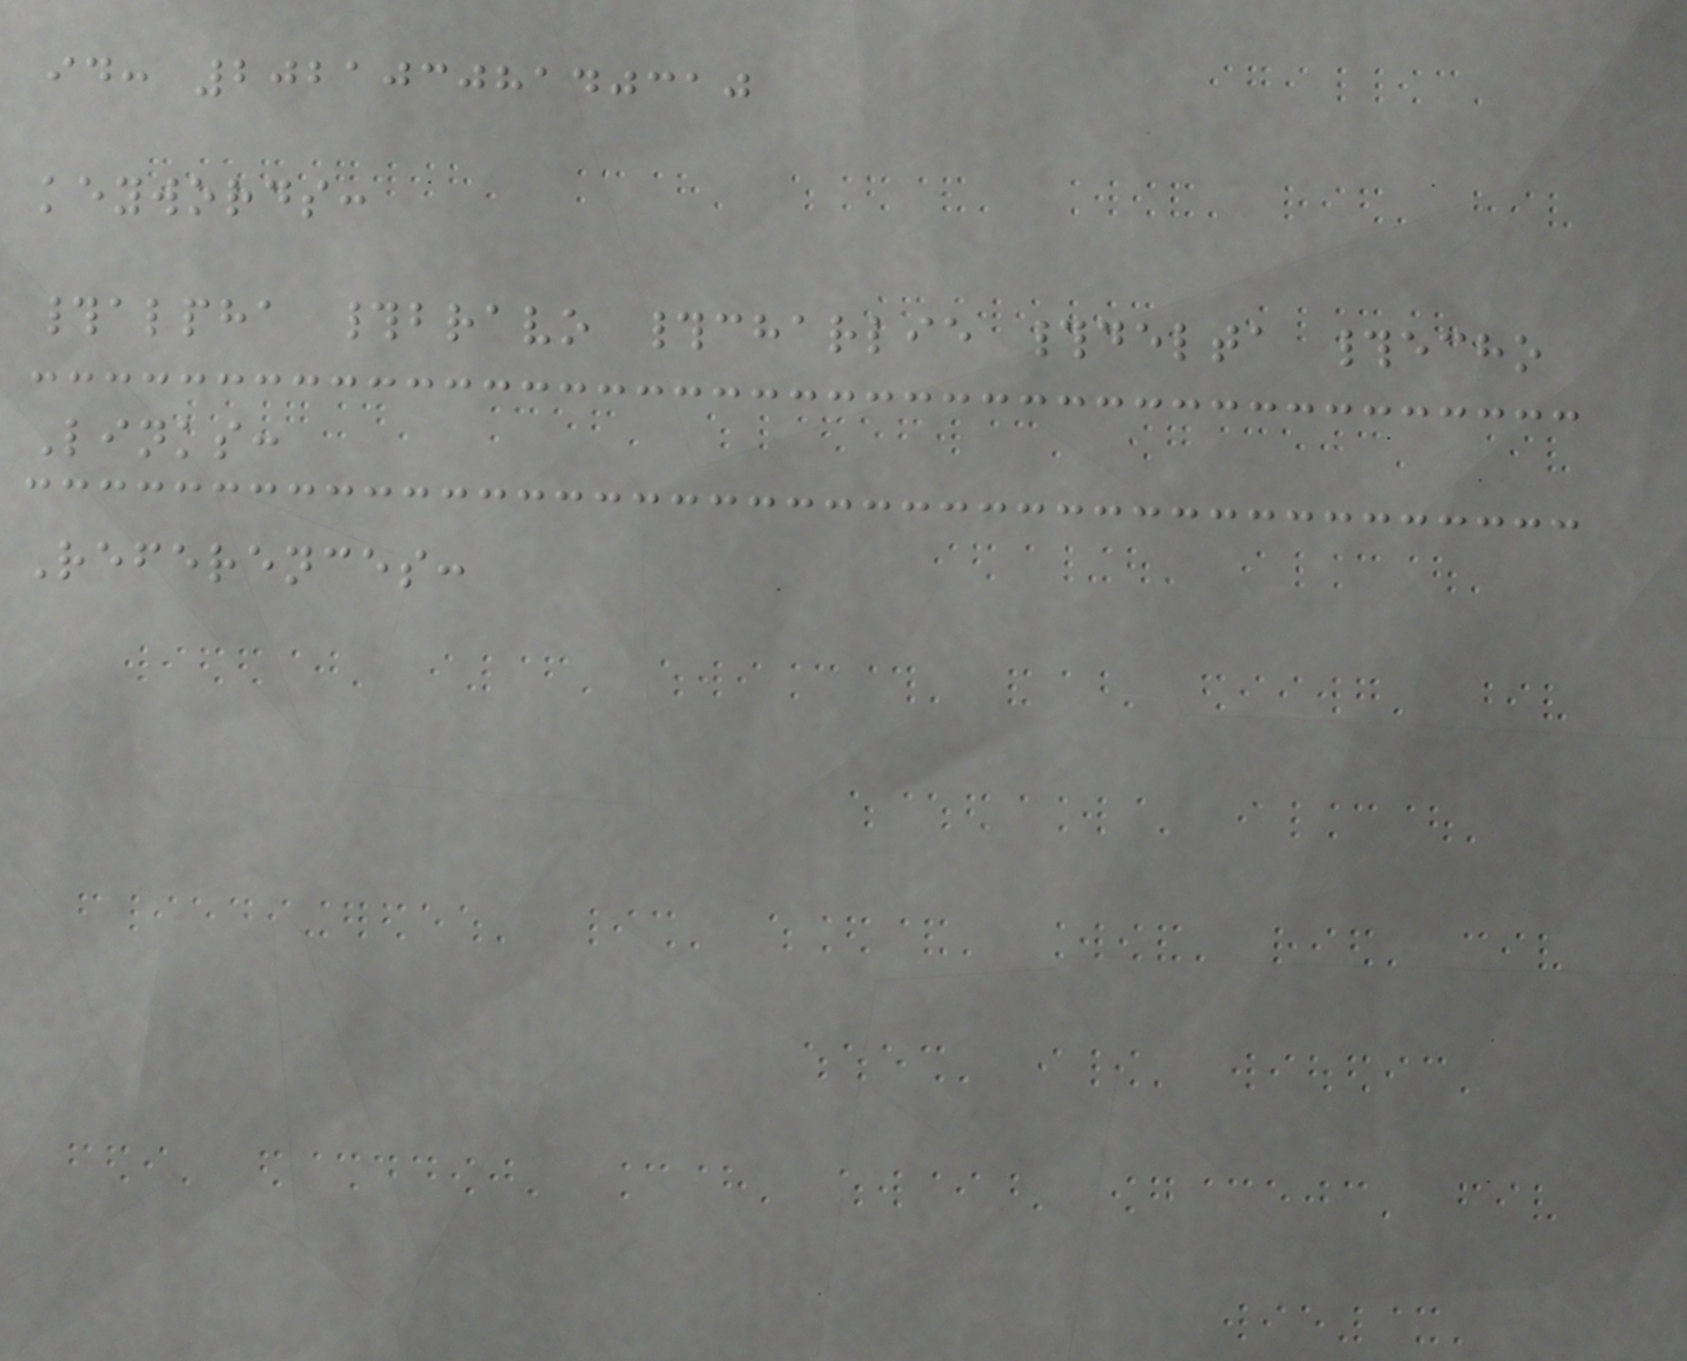id: 20210308140310
keywords:
#alpha #bravo #charlie #delta #echo
Links:
References:
